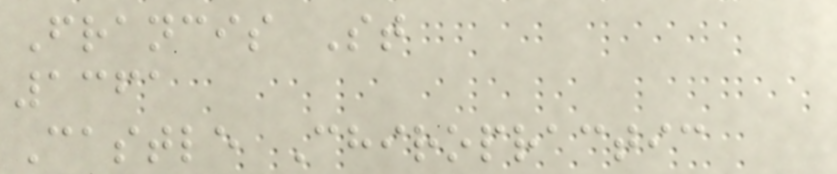Francis St
1361
Castle Chiropractic
